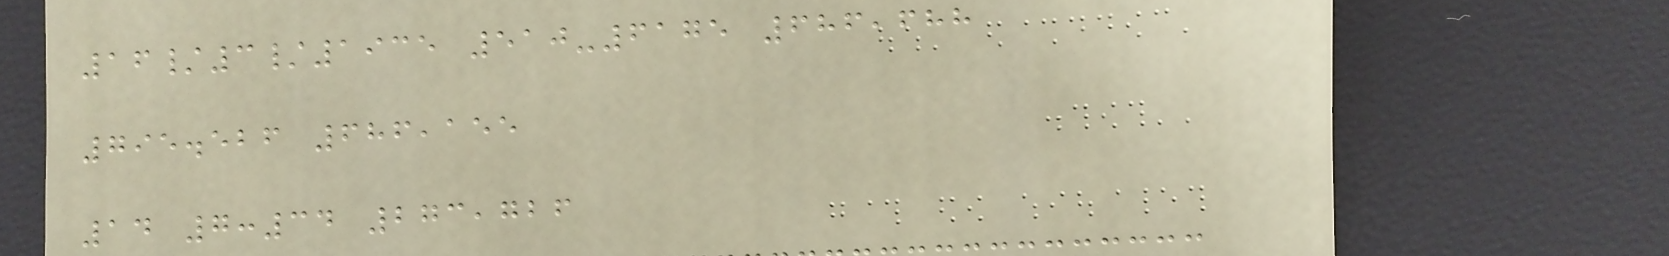16/3/1935 510-6175 686,688
795.526 686,155
14 7:34 273,726
